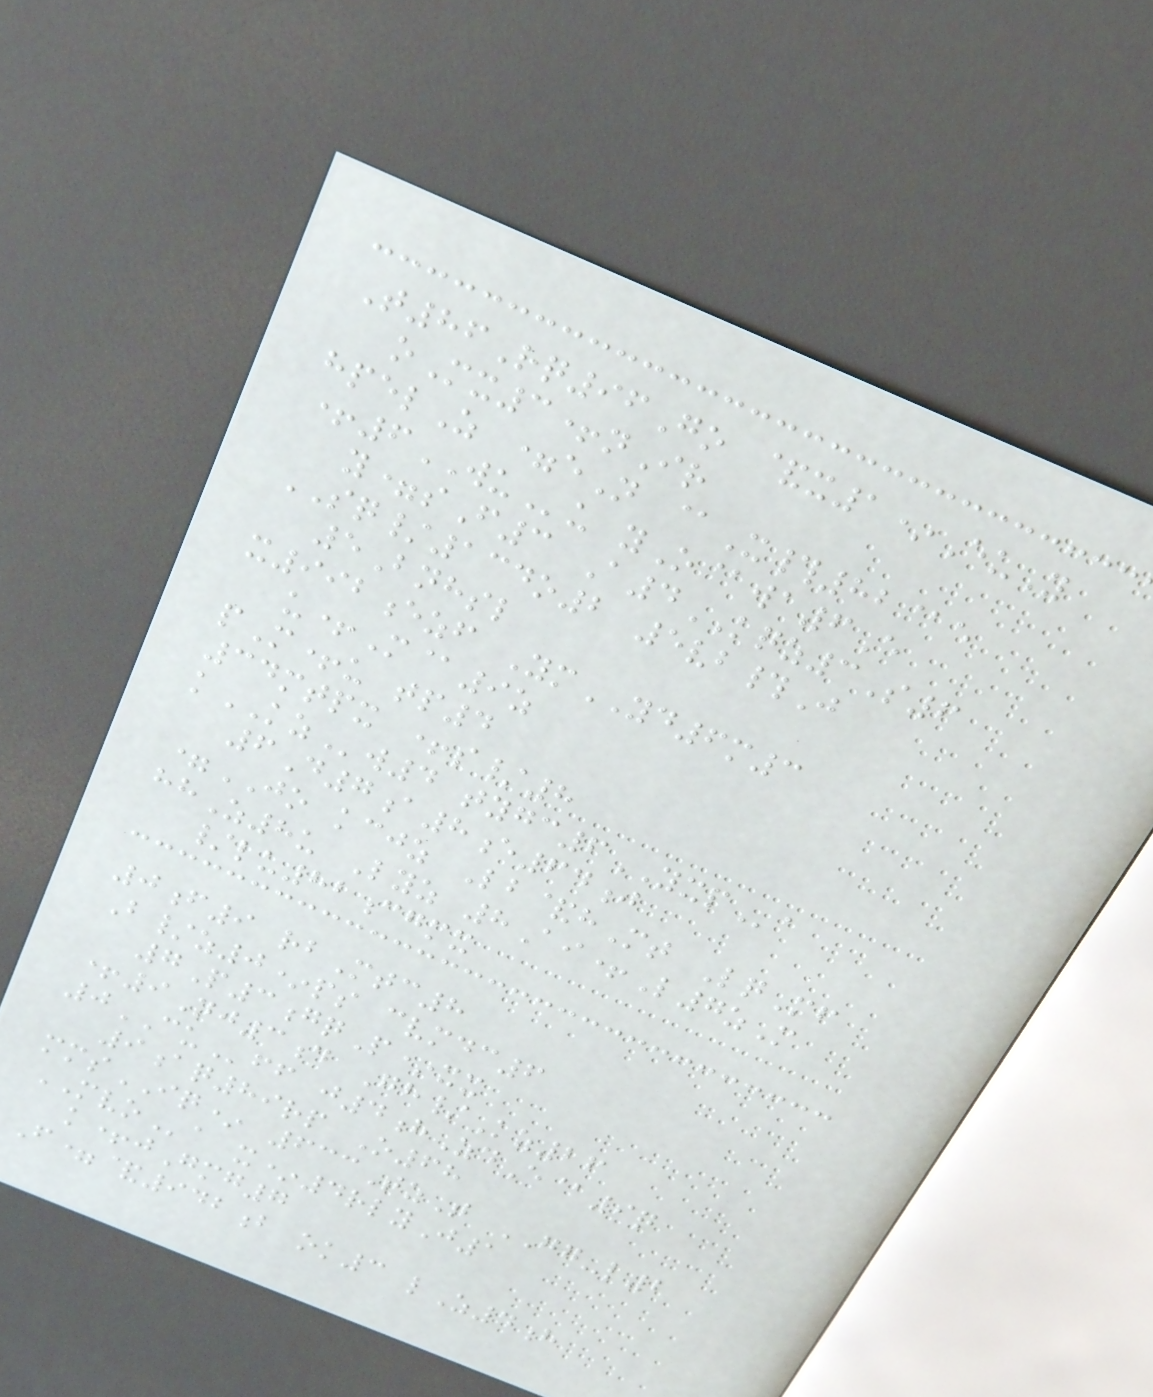T86Rq96Go &x1*EuY
oMx3+nIr
hpelZ =eN @X#82@e
+6WUu yO@wa6E
y=sF3 A4KQZ3S6
SQ/134o2 5vb#J
5Bnhsl
x992ezf YmYD6m3
u+M@9z
pM+u tp4
34mtpx +s/8
kKZw4 tygc6YXPa
6D7a8e64j
=JO kcjz Lb&hMt LqMf
hhZ8u Lyz 8Ai+L7zM
/lu82cgmx
0f9 rbMtc8
B/z0*ps cvmdc6
7P3gqP*xx
+9Nj3d Gh/Kz26
0CUff j4hZdE@9q
9aq89rp O68
mmsIQ* 633TzT GG-l2
MVOa x*4rlyJ1
k+jGmg7
F=&942b ok3 lZ4h
